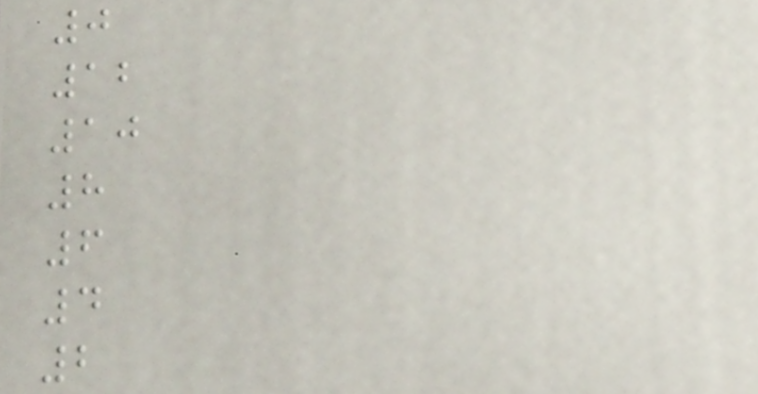0
12
10
8
6
4
2
